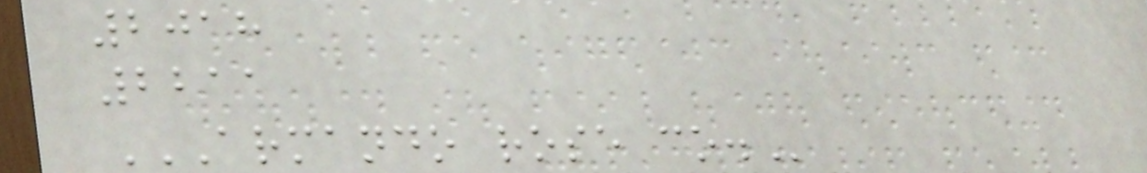2018
2211
ARMANDO ROSE CO.
